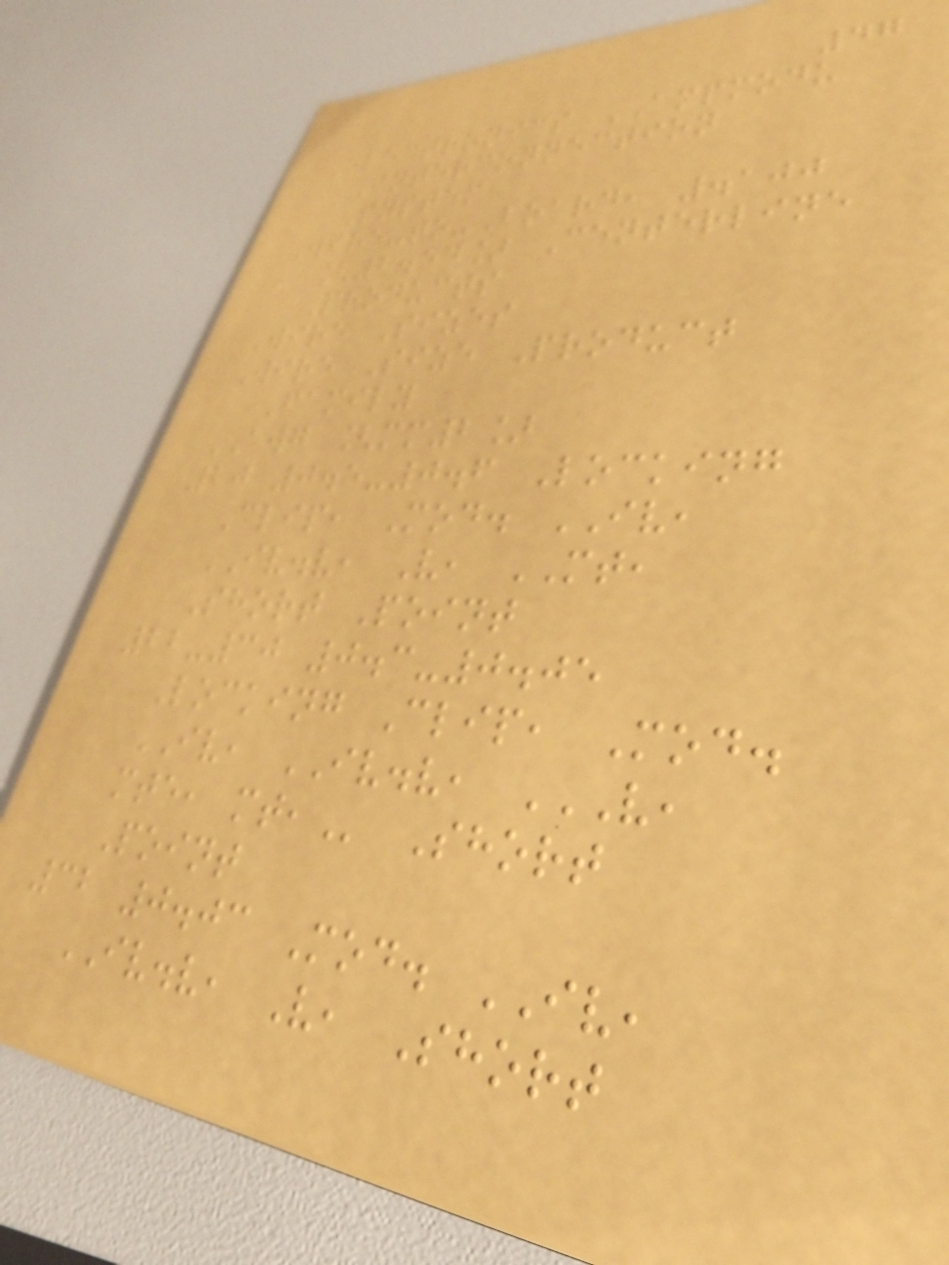47
Electronics AMPMODU
Interconnection
System
Wire-to-Board, .100
[2.54] Centerline
Products
Wire Sizes
Wire Size Product
Family
AWG [mm2]
20 0.5-0.6 Locking
Clip, Mod. IV,
IV.v, V, MT,
Short Point
22-30 0.3-0.05
Locking Clip, Mod.
IV, IV.v, V,
MTE, MT, Short
Point
32 0.03 Mod. IV,
IV.v, V, Short
